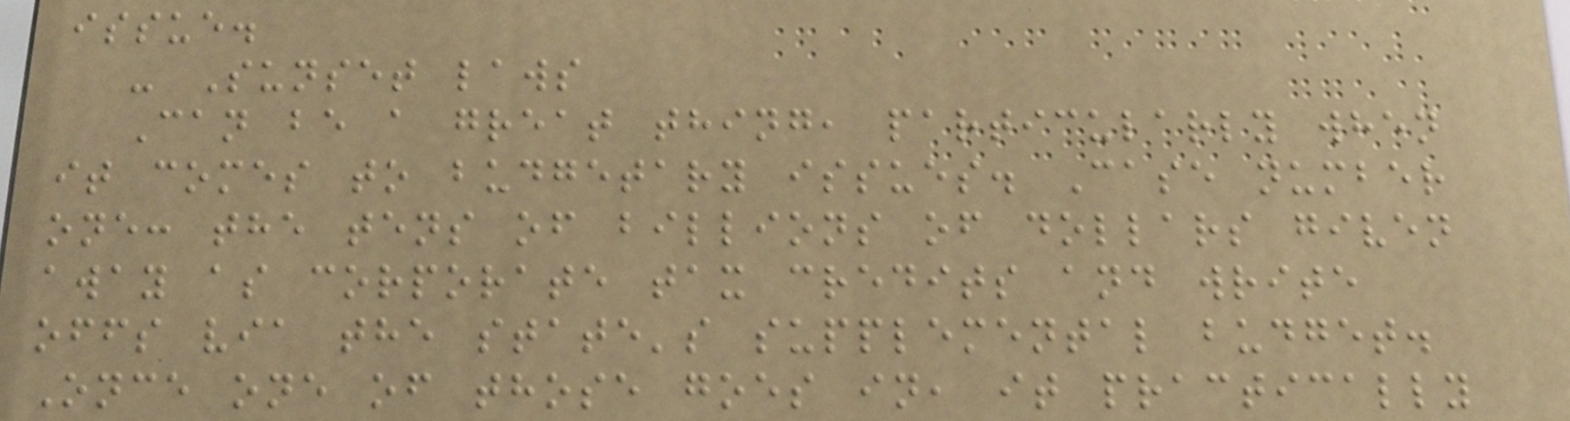issue.
- Sunset laws
Can be a great thing, particularly when
it comes to budgetary issues. Case number
one: the tens of billions of dollars given
away as corporate tax credits and write
offs via the state's supplemental budget.
Once one of those goes in, it practically
